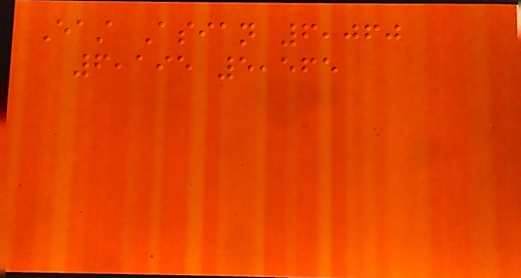East Asian 6,060
6,195 5,565
